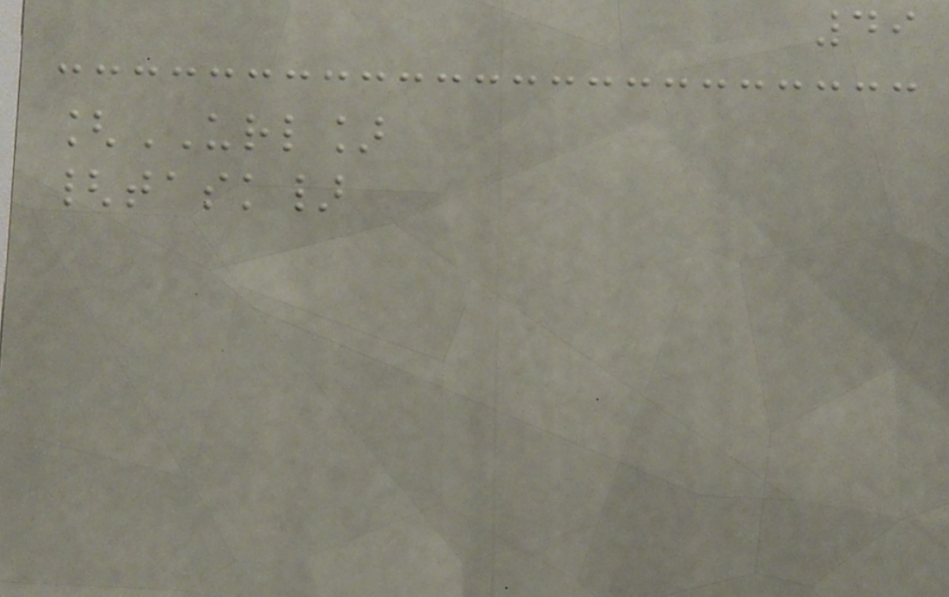49
[URL]
{task}
